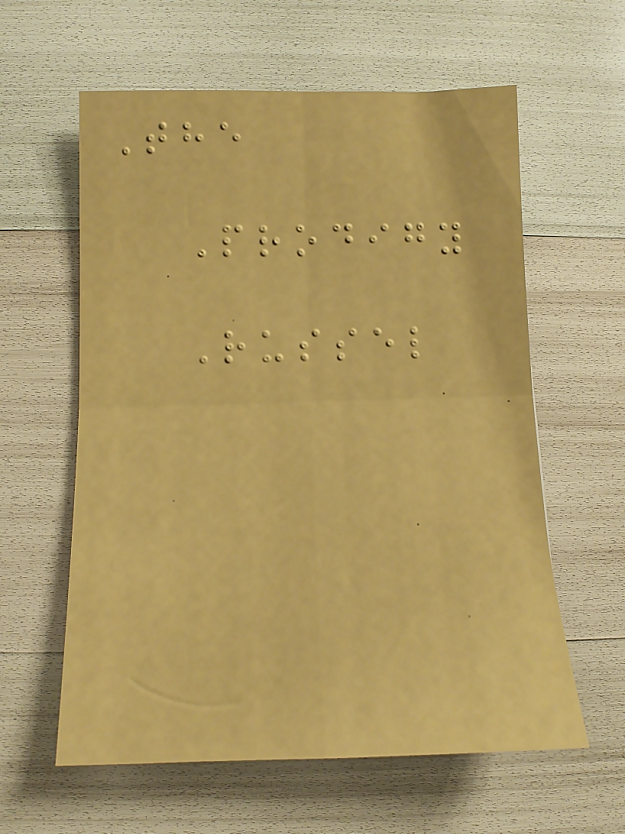The
Prodigy
Russel
